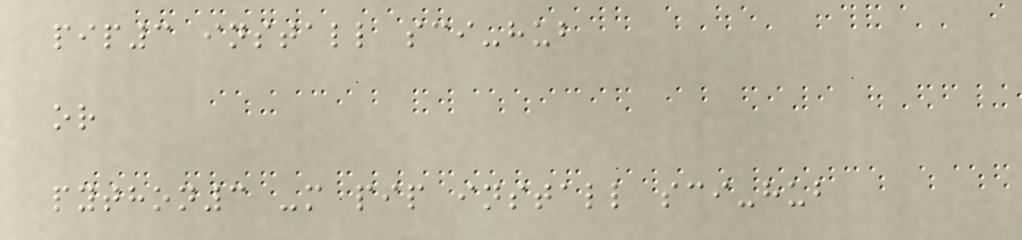pip3 install sci-hub
or
python3 -m pip install sci-hub
